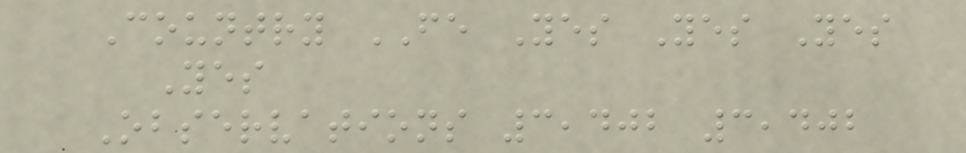Country FE Yes Yes Yes
Yes
Observations 3,402 3,402
